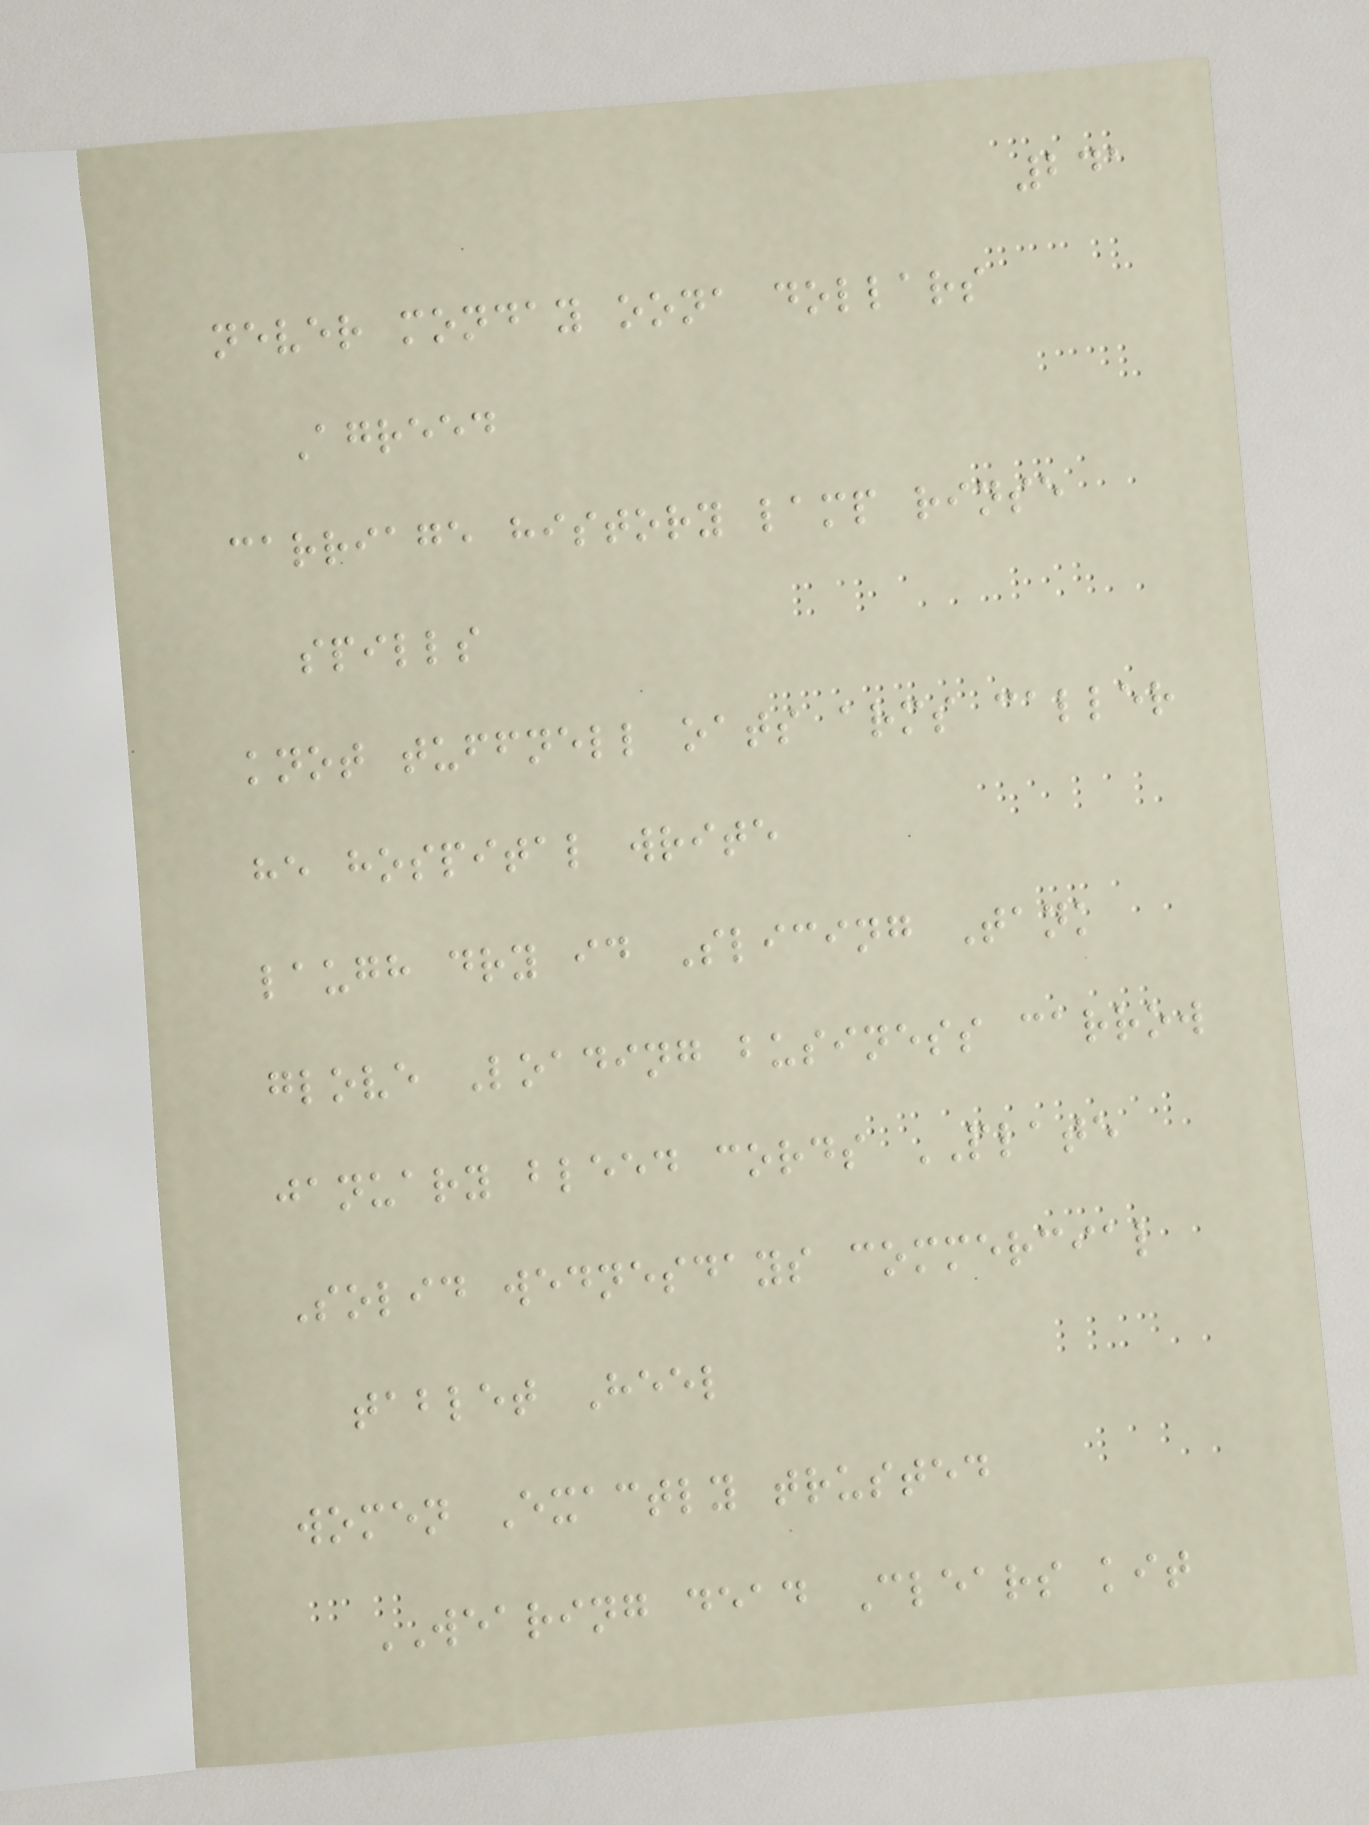241
never monday oona dollars
Agreed
carriage history lamp rinse
spills
knot tuffnell oats arms caller
he hospital write
laugh dry id Slicing Tank
glove Loading business carrow
january bleed cords PLATE
Solid wednesdays commercial
tablet Heel
women Exactly trusted
WEARING dead Clears kit
